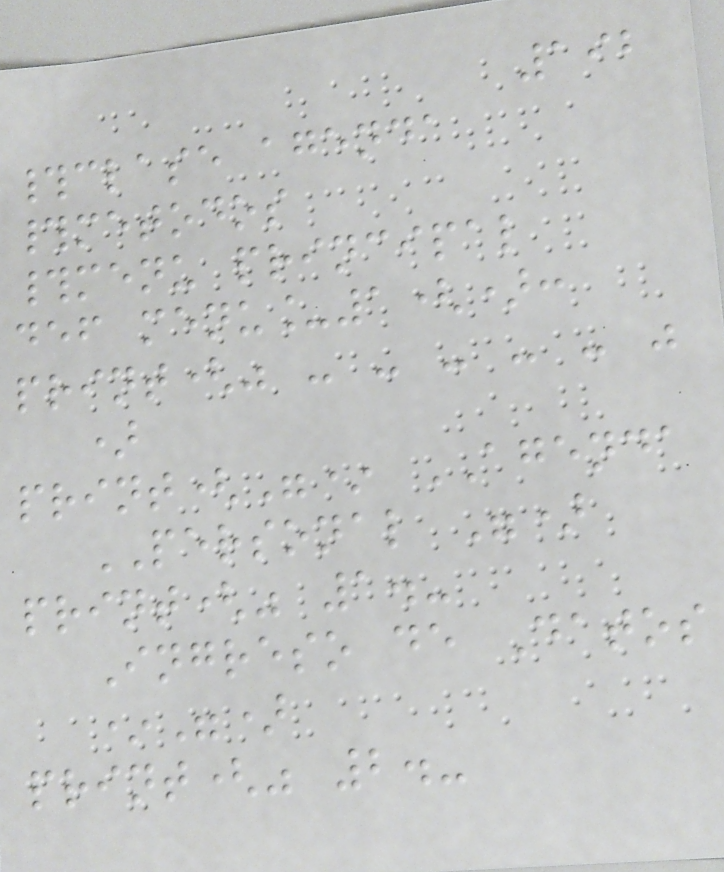192
#clase agenda
#metodos
#menu principal
def menu_1():
print(" - - - - - "
)
print("* AGENDA
PERSONAL ")
print(" 1.-
Ingreso de Datos
*")
print(" 2.-
